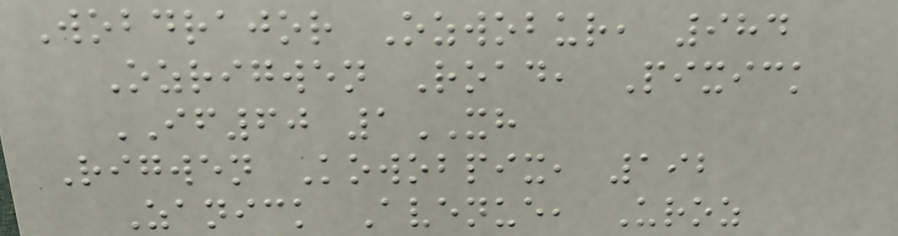Wobdrajor Ozwobur, 984
Ozrigwen Road, Pixick
IF60 1XH
Rigwen Kowobpix, 192
Zanick Avenue, Uroz
